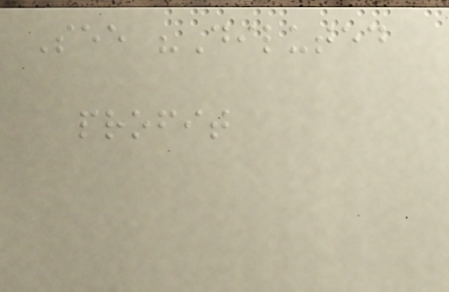See "Diluted
profit
